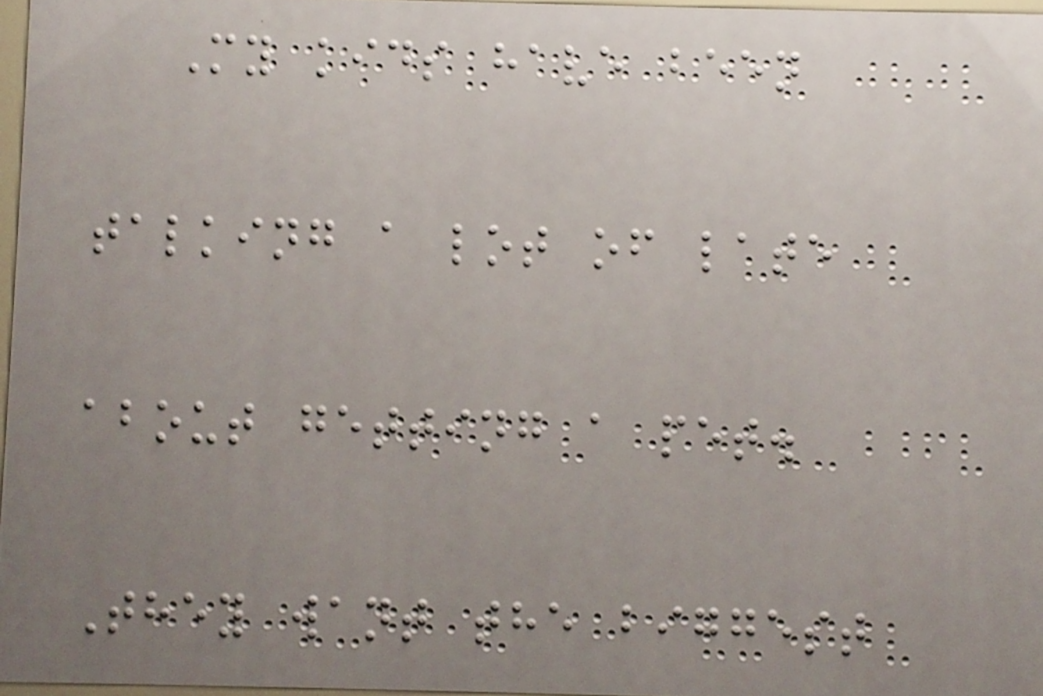My kids have been
talking a lot of late
about getting a pet.
They want the biggest
